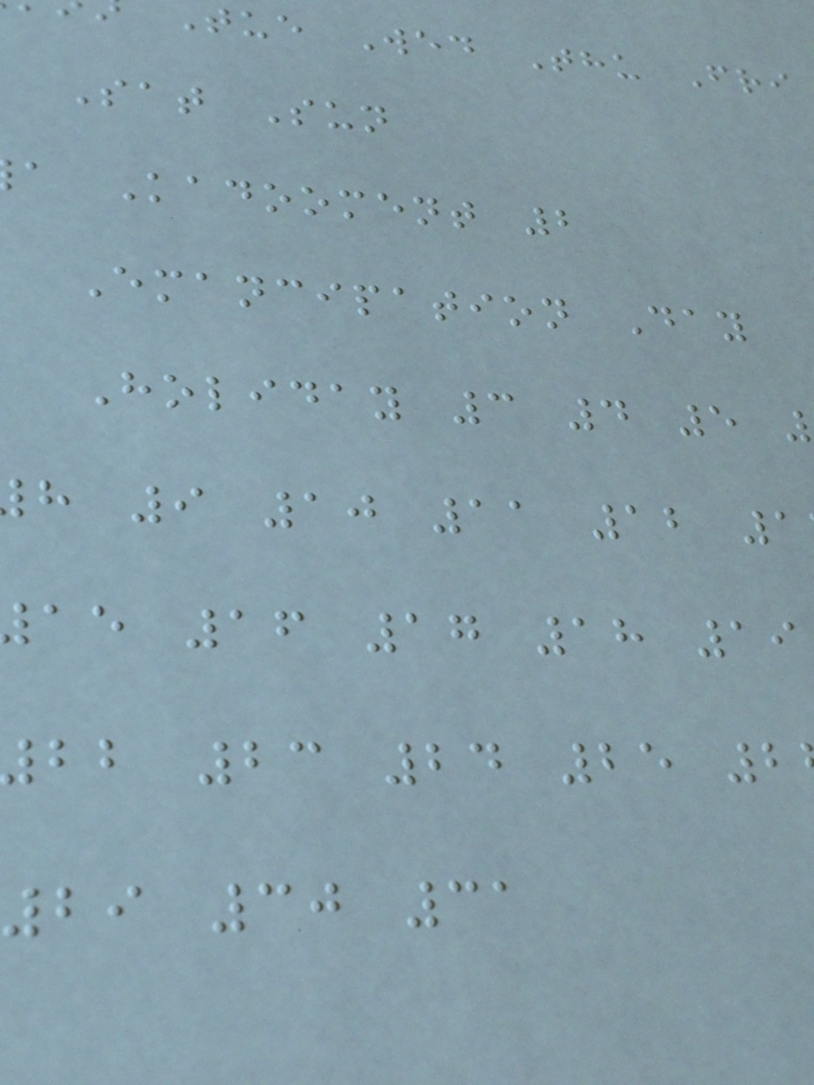tue Wed Thu Fri
Sat Sun
a Kadooment 2
Emancipation Day
Holiday 3 4 5
h 9 10 11 12 1
ae 16 17 18 19
bb 23 24 25 2
29 30 31
